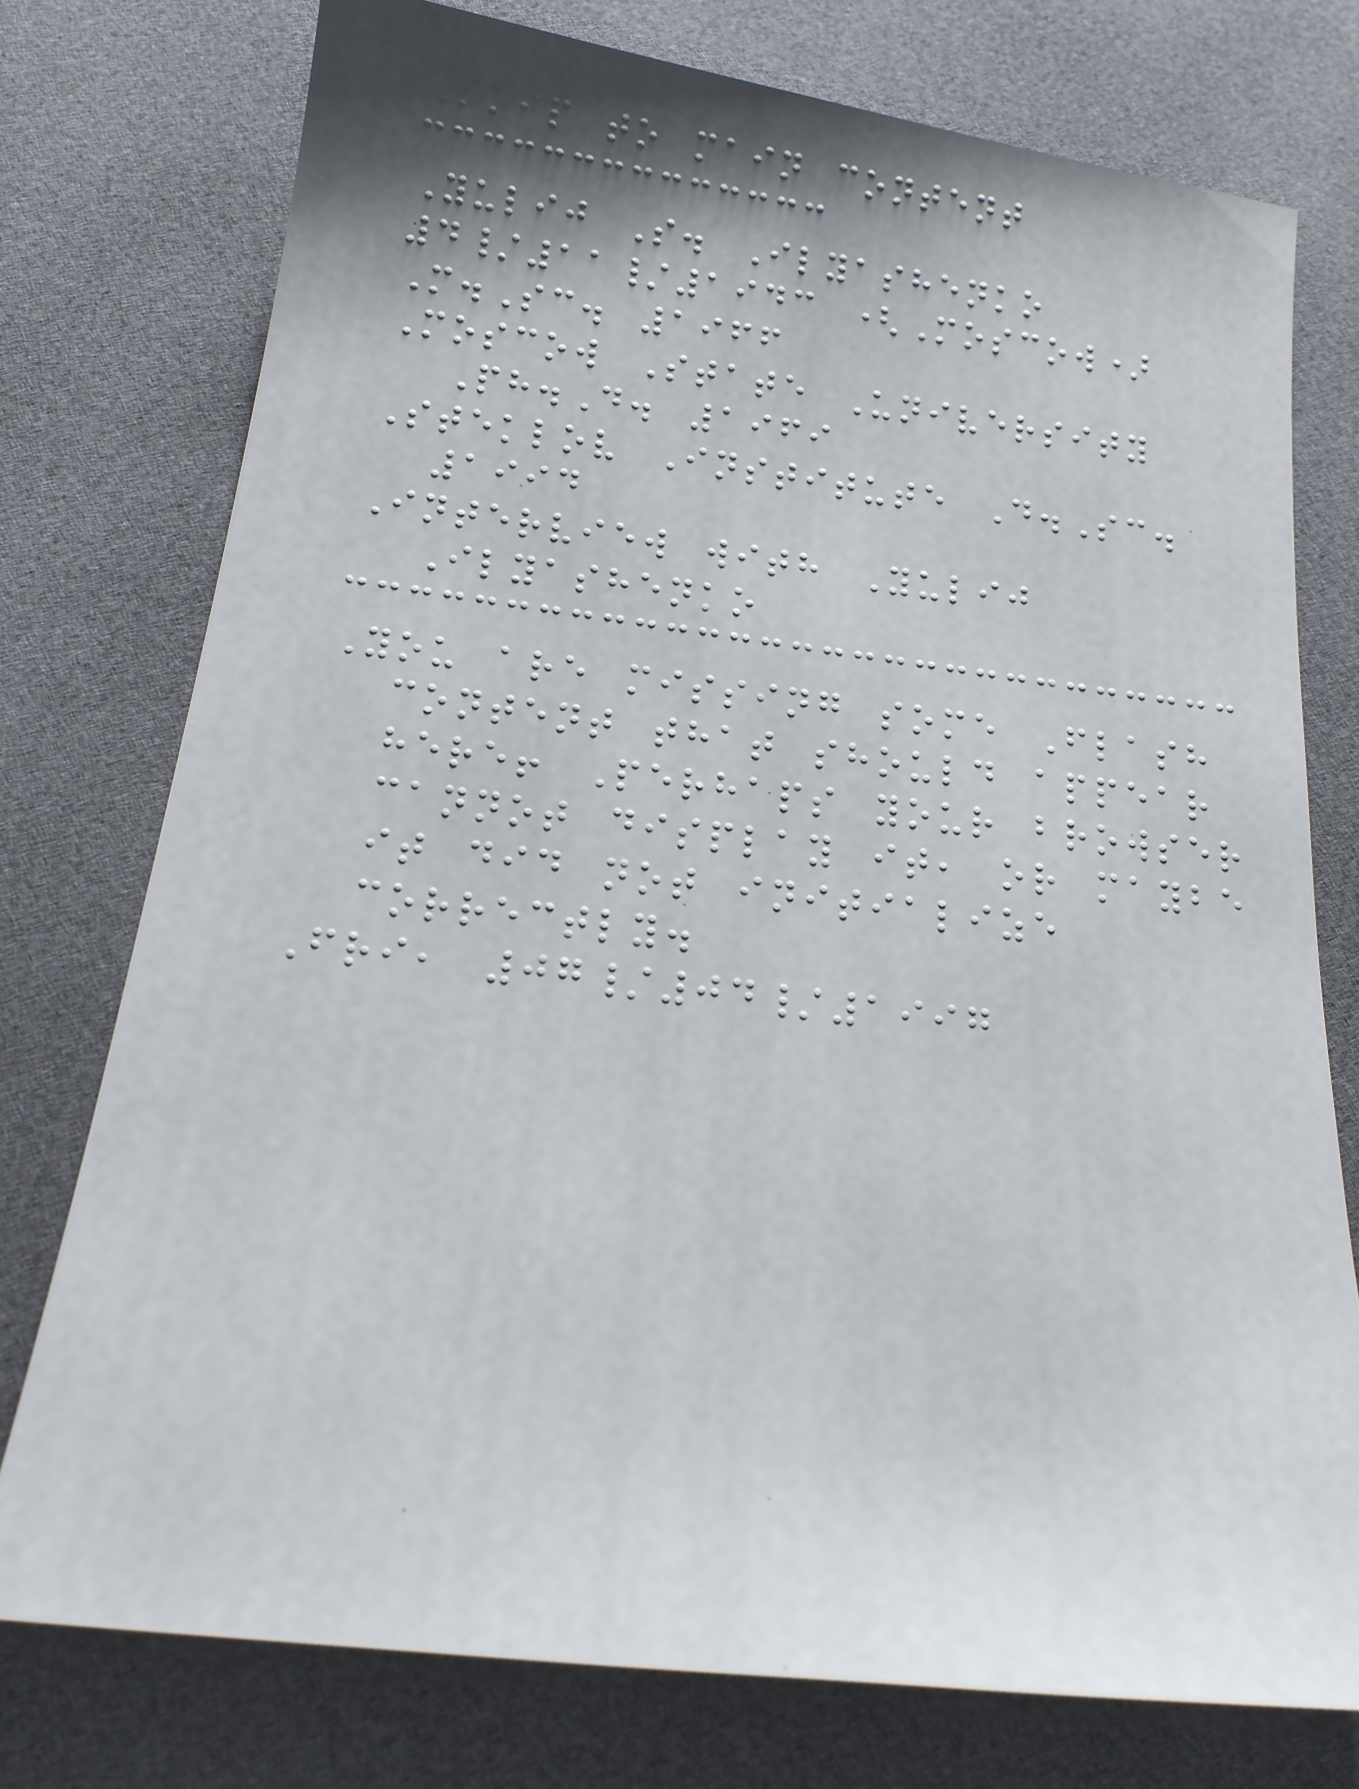Skip to main content
Yulij S. Ilyashenko
4/11/1943 (Moscow)
M.Sc. 1966
Moscow State University
Ph.D. 1969
Steklov Institute D.Sc.
1994
Interview with Yulij
Ilyashenko
You are missing some Flash
content that should appear
here! Perhaps your browser
cannot display it, or maybe
it did not initialize
correctly.
Fri, 07/04/1997
